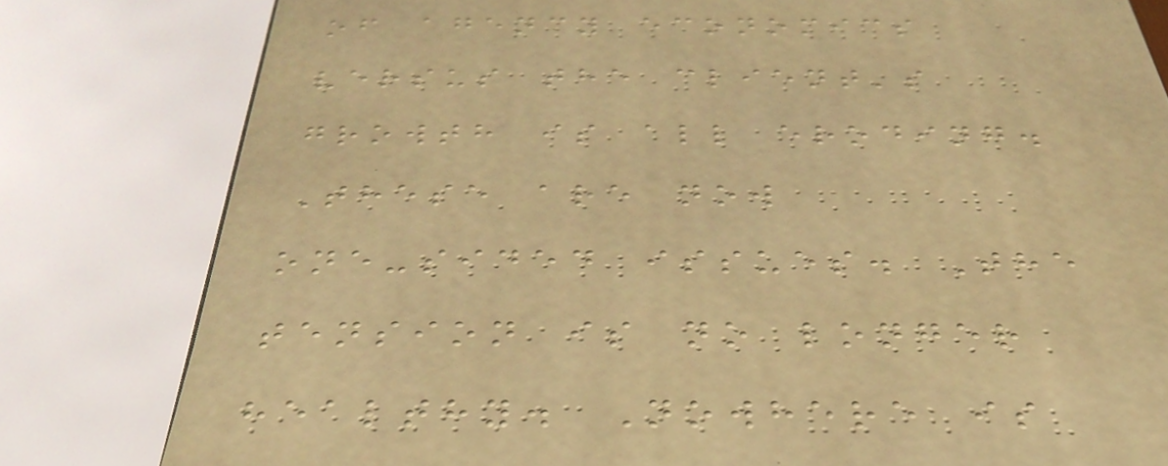of agency economics
versus the client's
growth is all eroding.
These are now
one-sided issues. The
tension is no longer
healthy. Nowhere is
